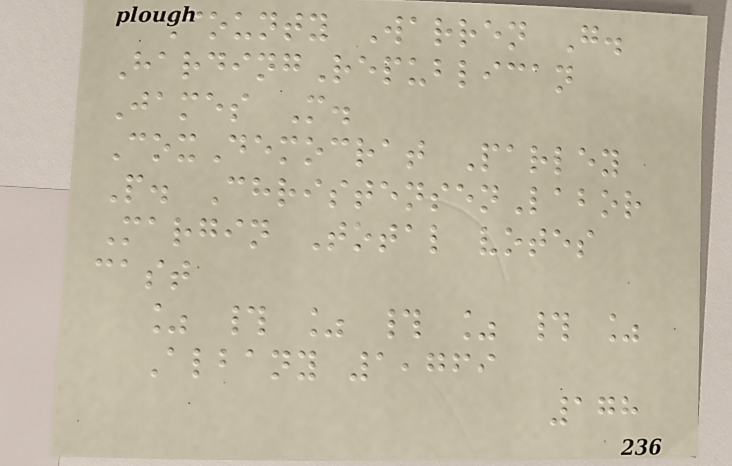County Warren G.
HardingRepublican
James M.
CoxDemocrat Parley
P. ChristensenLabor
Margin Total votes
cast
% # % # % # %
Albany 1,769
178
